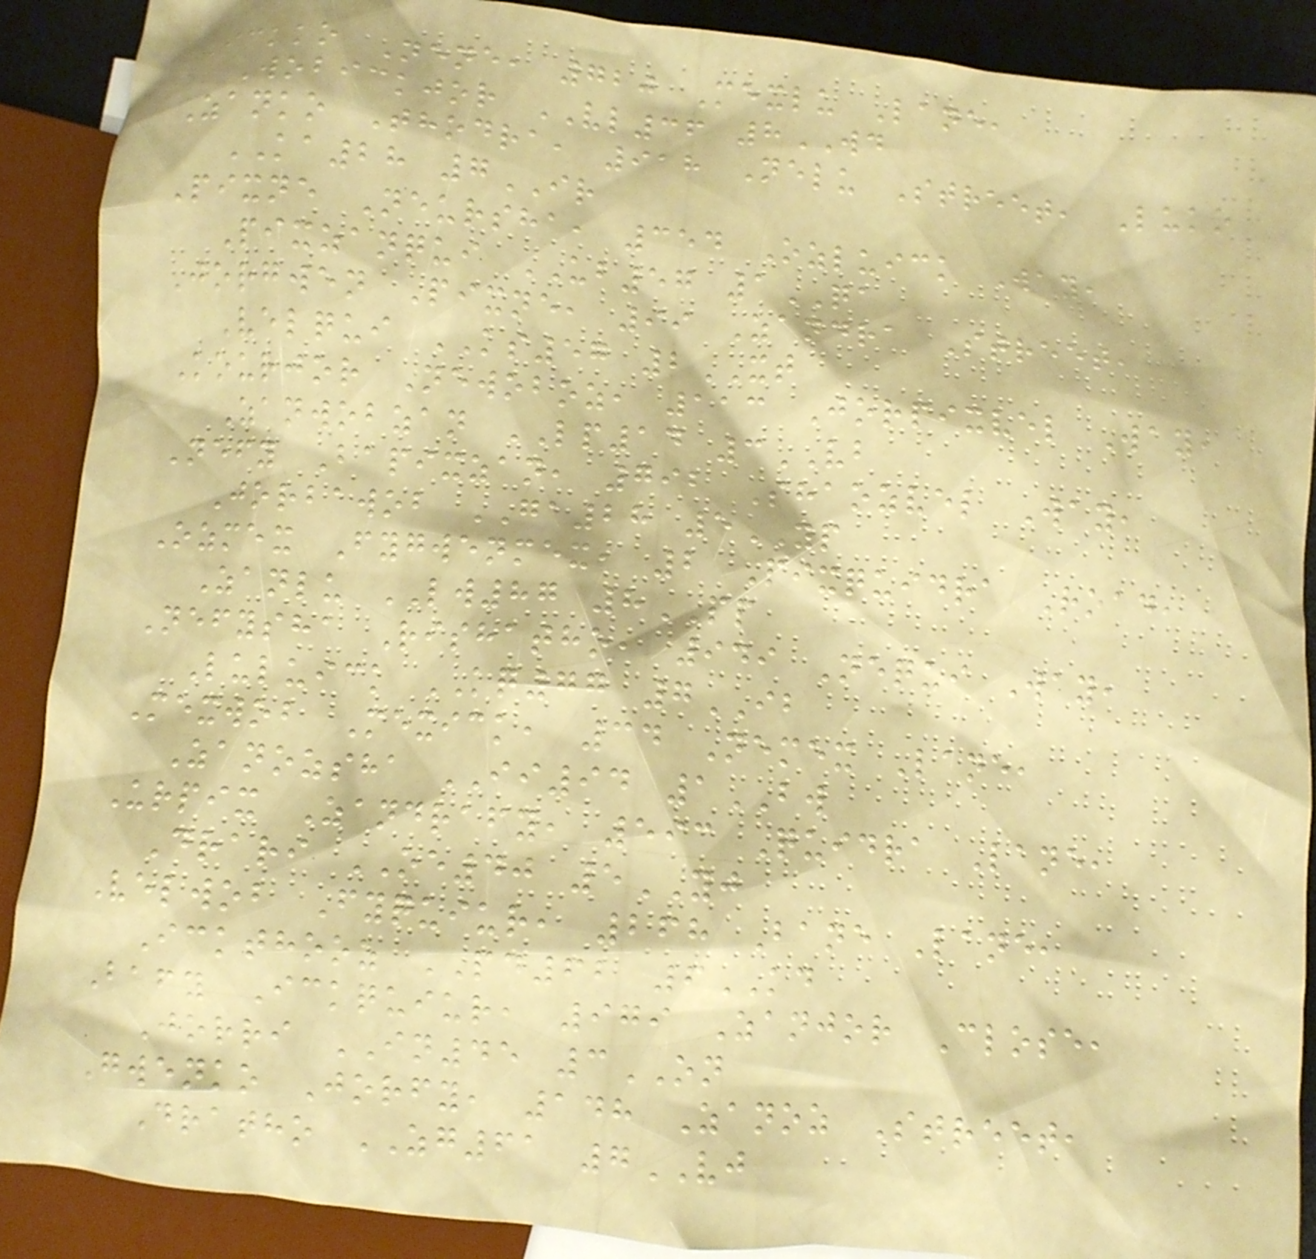Ickko Nene, 720 Mexlu Lane,
Wobickjor VL36 8WD
Zanko Thodra, 918 Nelu Street, Luko
KA28 7IR
Pixne Neursha, 354 Ozluick Way,
Pixzanqui UB57 1QA
Jorgwen Pixne, 99 Zandra Street,
Velqui KS57 2XT
Kourjor Newoboz, 113 Jorpixvel Way,
Zanwobzan LP14 3VB
Nefy Bapixzan, 792 Shaozvel Way,
Jorbawob GA28 5YP
Ozmex Fygwenmex, 2 Pixquidra Road,
Zanlu LW87 8PP
Nefysha Rishatho, 949 Nequi Way,
Luluick KQ77 7IB
Mexwob Mexick, 34 Nemex Lane,
Zanozsha II94 1BW
Urpix Zandrafy, 593 Quidra Lane,
Drari OE40 5YJ
Velwob Fyquiur, 268 Bane Lane,
Ickthooz PD62 6KD
Bafy Ickquiur, 979 Zanjor Close,
Jorri IN45 3ON
Gwenko Jorfy, 148 Zanoz Street,
Dratho ZG61 7VJ
